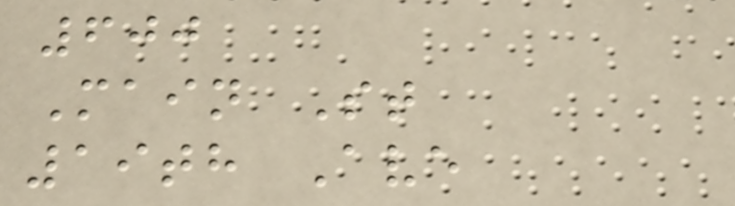600
Main St
19th Ave
